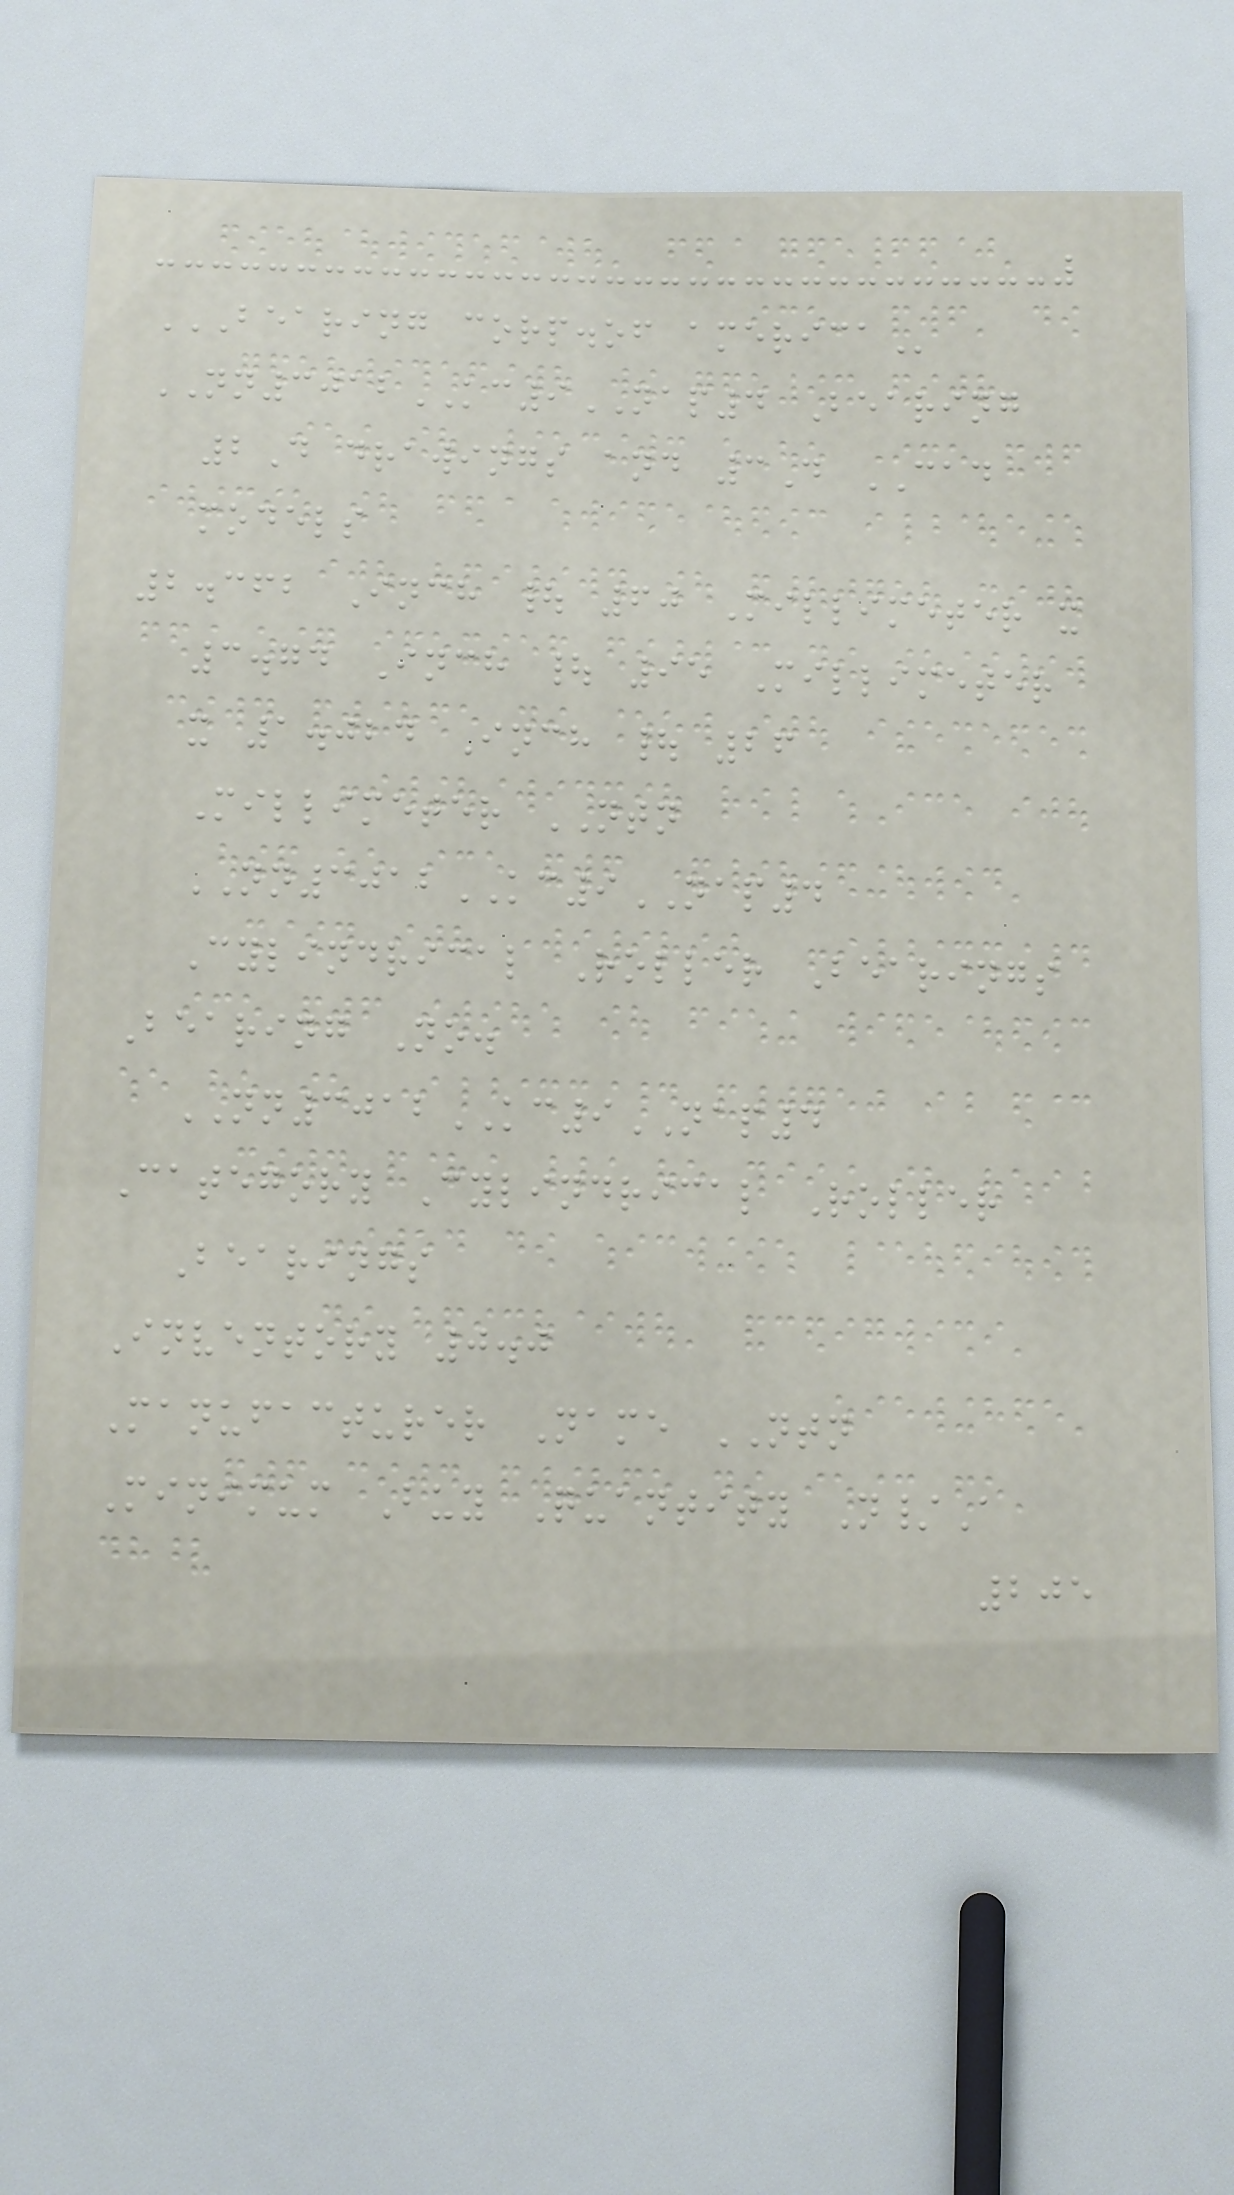BEARING CORP.OF AMERICA
NN3012KC9NAP4 Bearing
2D drawings and 3D CAD
models
2.362 Inch | 60 Millimeter x
3.74 Inch | 95 Millimeter
x 1.024 Inch | 26
Millimeter NTN
NN3012KC9NAP4
Cylindrical Roller Bearings
Bearing No.
NN3012KC9NAP4
Category Cylindrical Roller
Bearings
Inventory 0.0
Manufacturer Name NTN
Minimum Buy Quantity N/A
205
